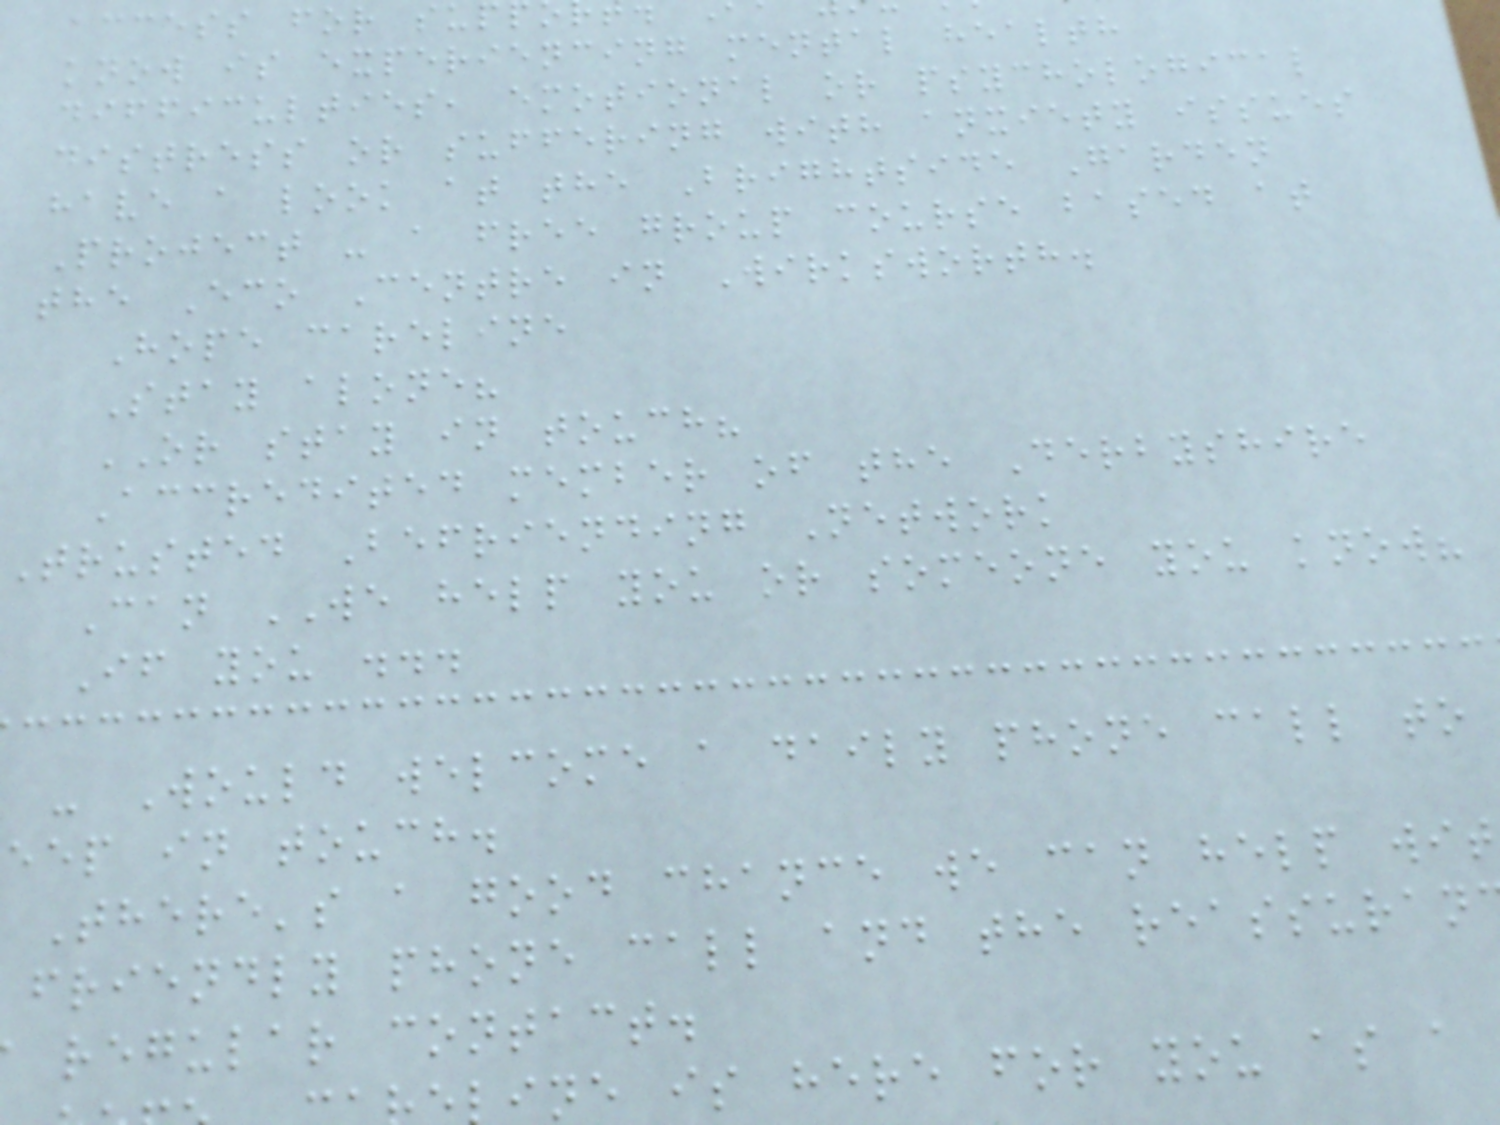access for sup
know is experiencing mental health
difficulties, emotional or psychological
distress or suffering with anxiety issues
have a look at the Brightside Garden
Project - a free group course based at
the Eco Centre in Wirksworth.
Hope careline
Stay alone?
OR stay in touch?
Accredited member of the Derbyshire
Trusted Befriending Network
Can WE help you or someone you know?
If you ...
- Would welcome a daily phone call to
eep in touch.
There's a good chance we can help wit
friendly phone call and the reassuran
regular contact.
ine is here for you as a
